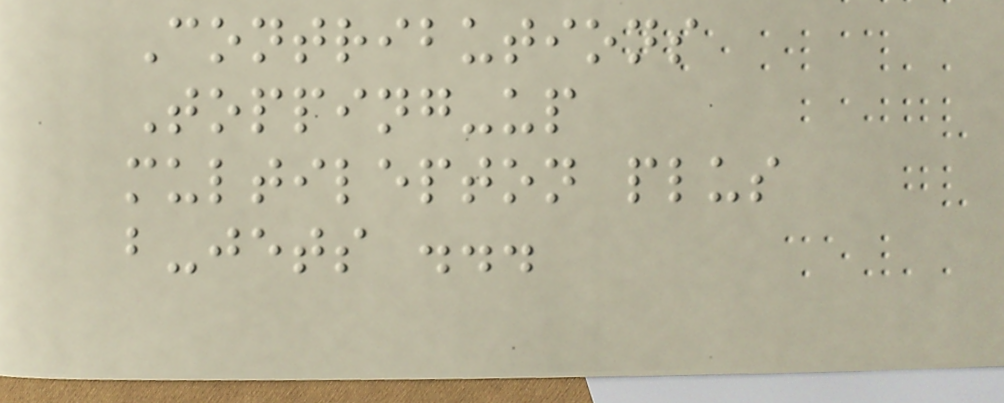Contributions
Topping-up
multilepton plus
b-jets ...
